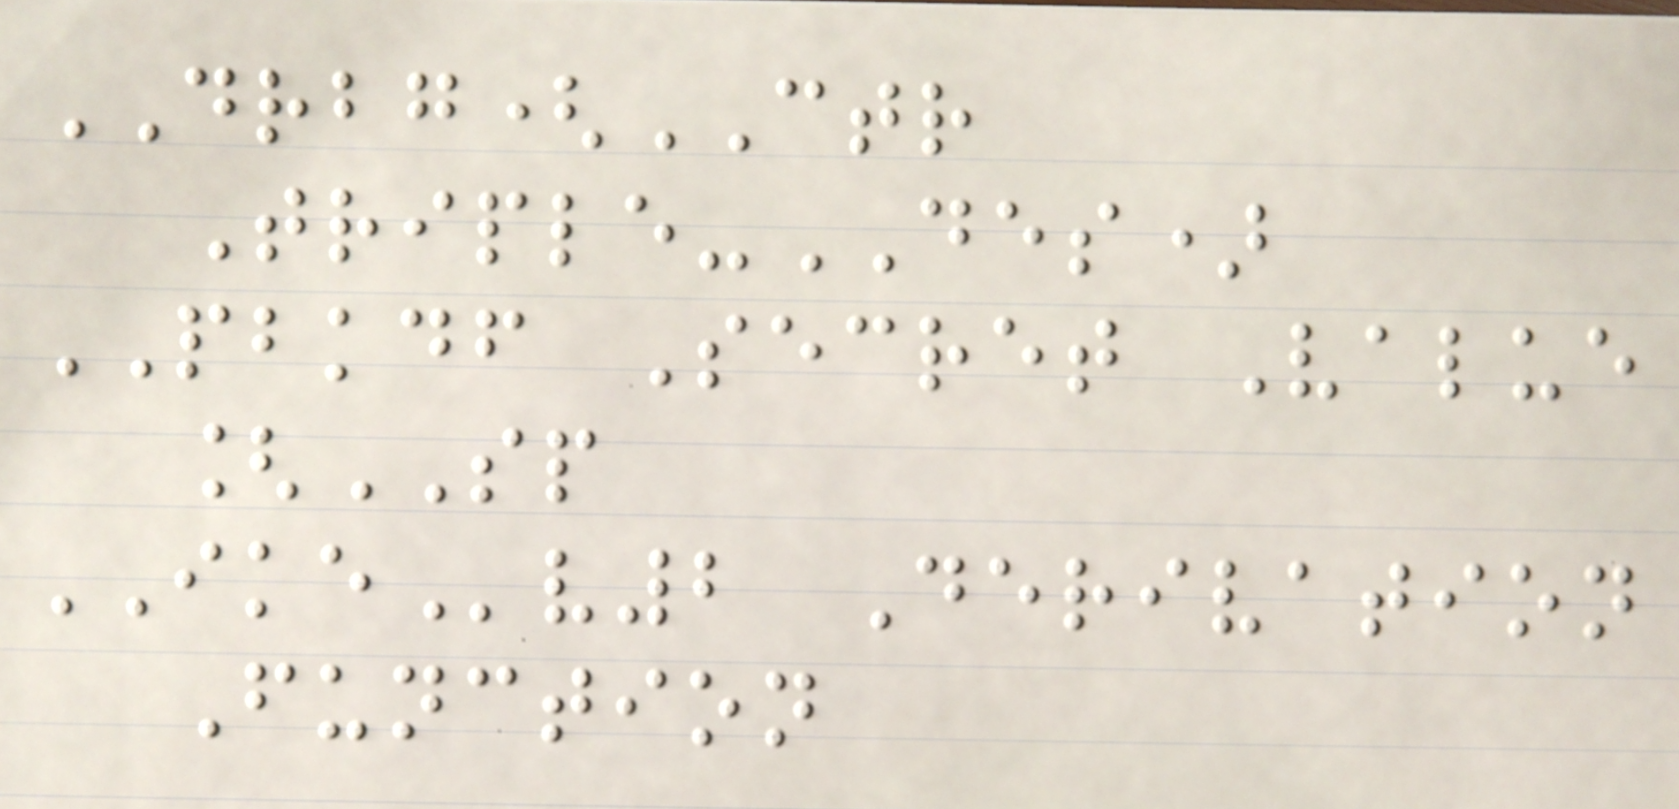DRBG(CTR
Triple-DES)
PBKDF Secret Value
[SP
IKEv2 Derivation
Function
